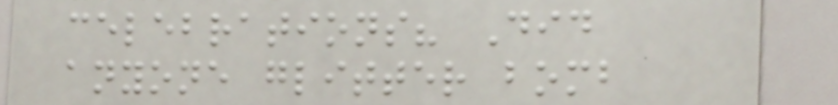celebrations? Did
anyone glitter bomb
